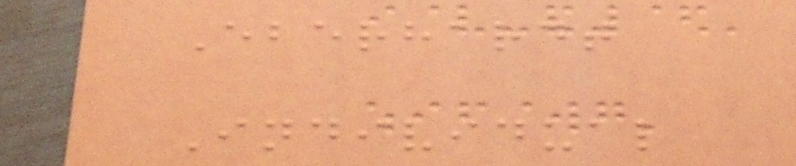Eberhardt
Individual
